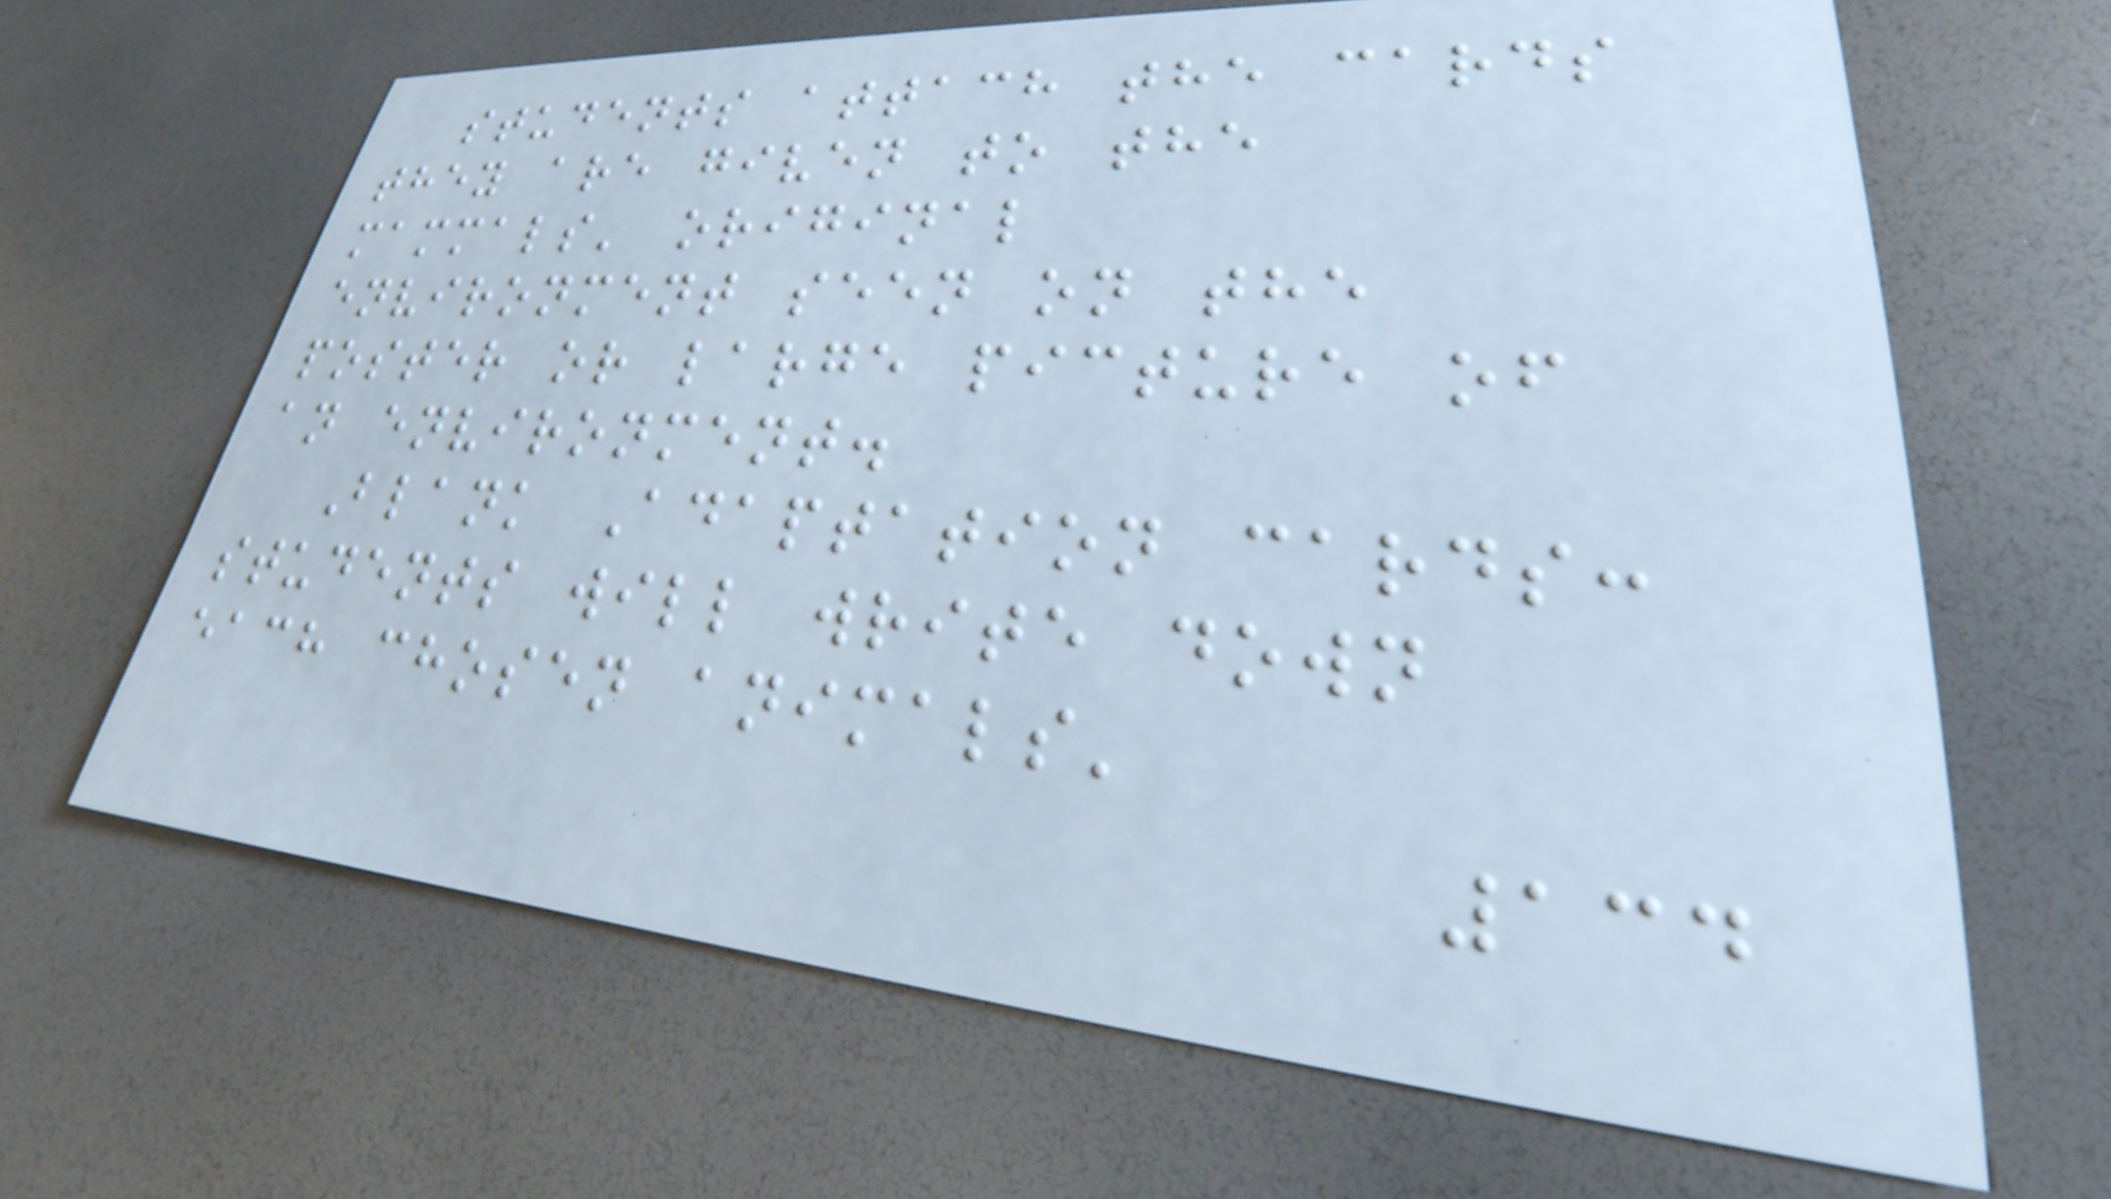students attach the cards
they are given to the
mammals' original
environment seen on the
poster or large picture of
an environment.
Blank Adaptation cards:
students will write down
each chosen animals'
134
